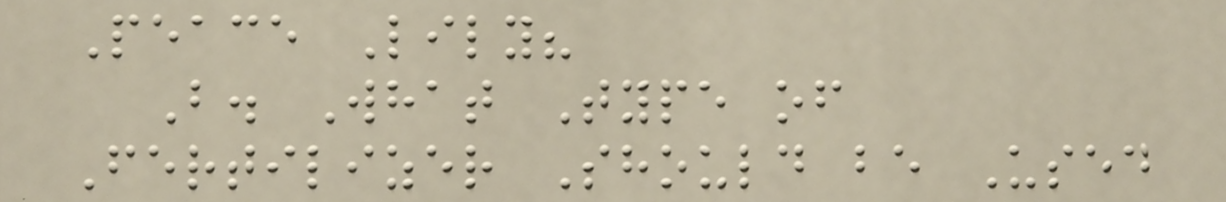Peace Lily?
B. What Type of
Fertilizer Should be Used
